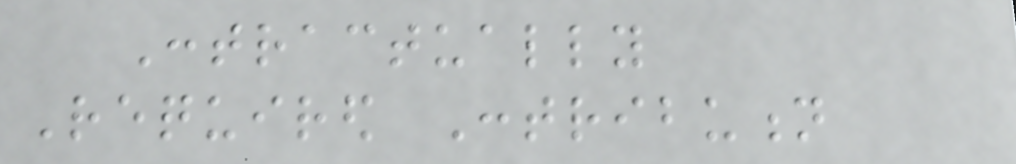Contractually
Required Contribution
